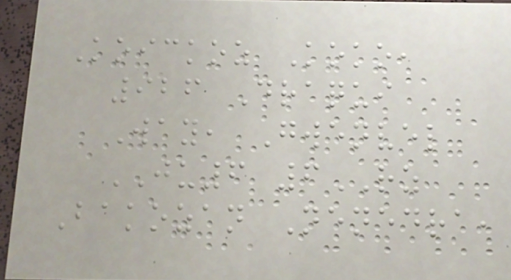Koickoz Koko,
926 Draqui
Way, Gwenvel
JU6 6RZ
Bakozan Nenedra,
